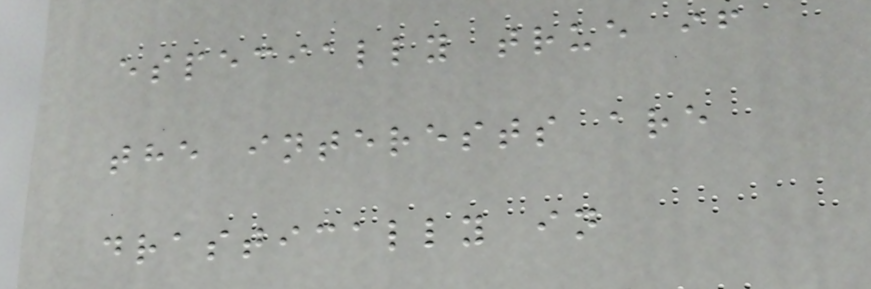especially true if
the interests are
drastically in
